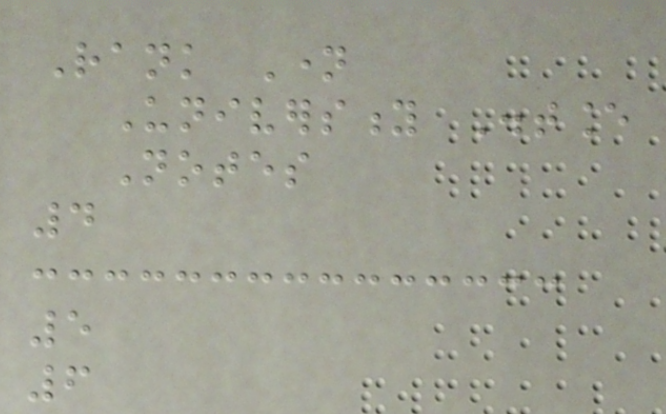Rank Name
University Distance
Notes
4
5
6
